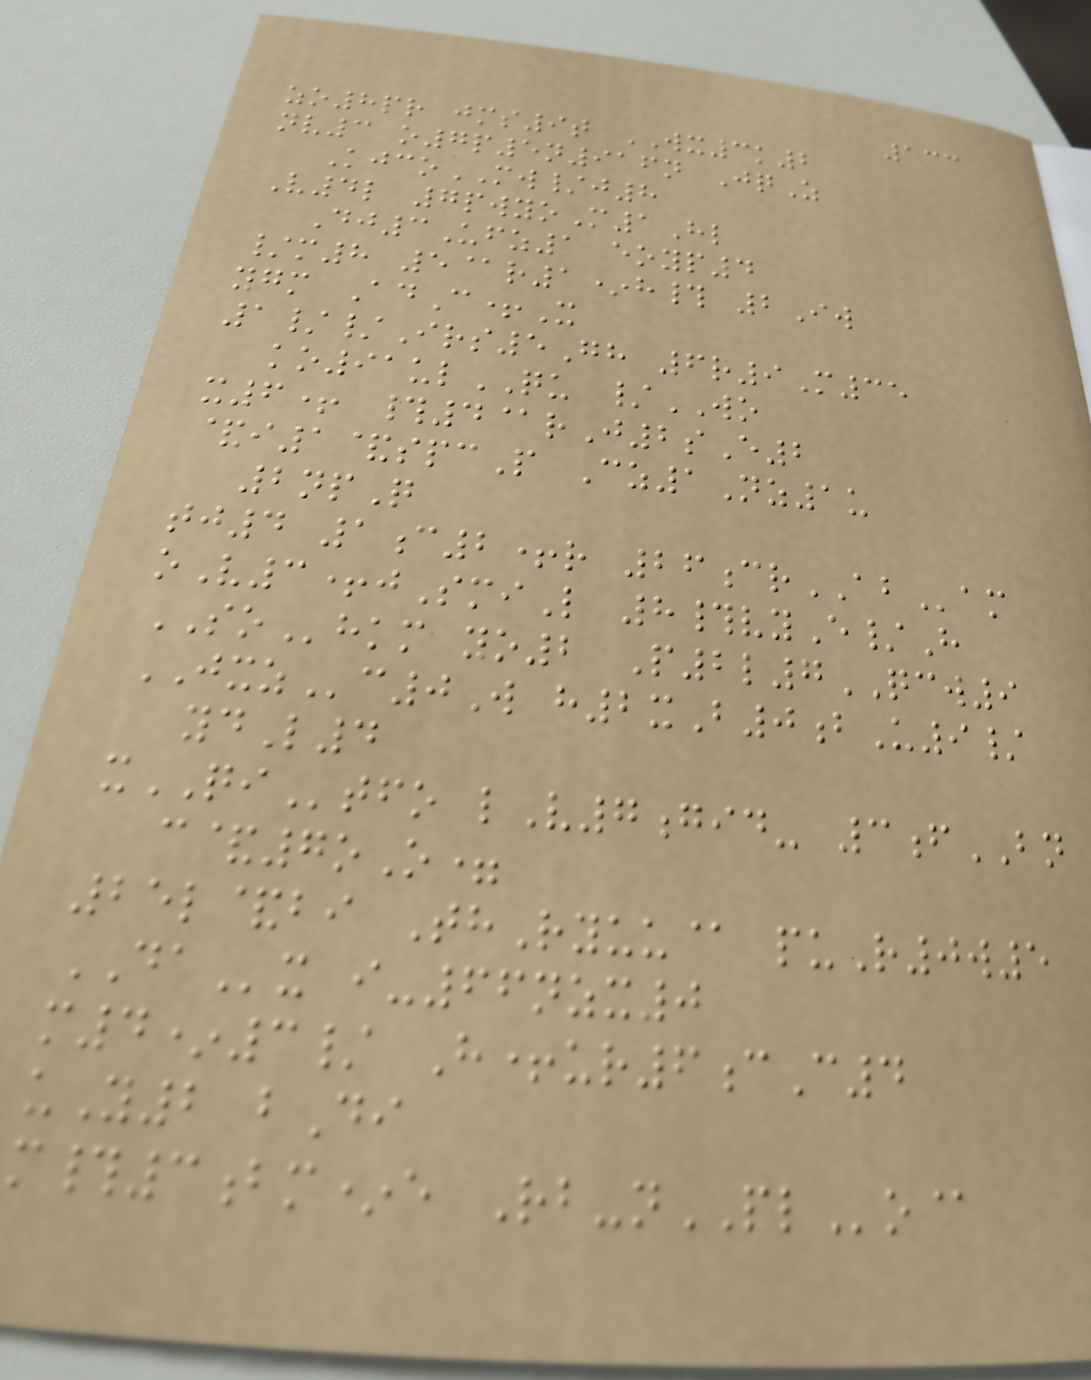133
zo8pr jms9t WX3k2
nv3 o7p5n916n JqZ
KjcoMW/j8
V4l 7pwyoM1Hl
Dj3Ufz1 eoyp4
/m8 5@r1*h# 2Iw
ygm AdC+X
1//Irs5Gh 6r9M35
ko91ulQU /WO
x6+ #4@rJ2sE2
&i1&spcP Cz1Nz1u
2npQ
tj4 1c2+r 26crABam
oV3+jSmiL 8#vyE/H
SOhkm yo2 P2l7QCW9
JXZc0W h2xB0bU9/
ydL4
xQItfo lV7gid- 3fBN
c&7oO=
25l&bi ThRyuu@ puR0w5
DAx i-66nzx0
m4*3/ H+ur6cC4
uY2 bDi
m#3bm*e Rb-nPLo@
